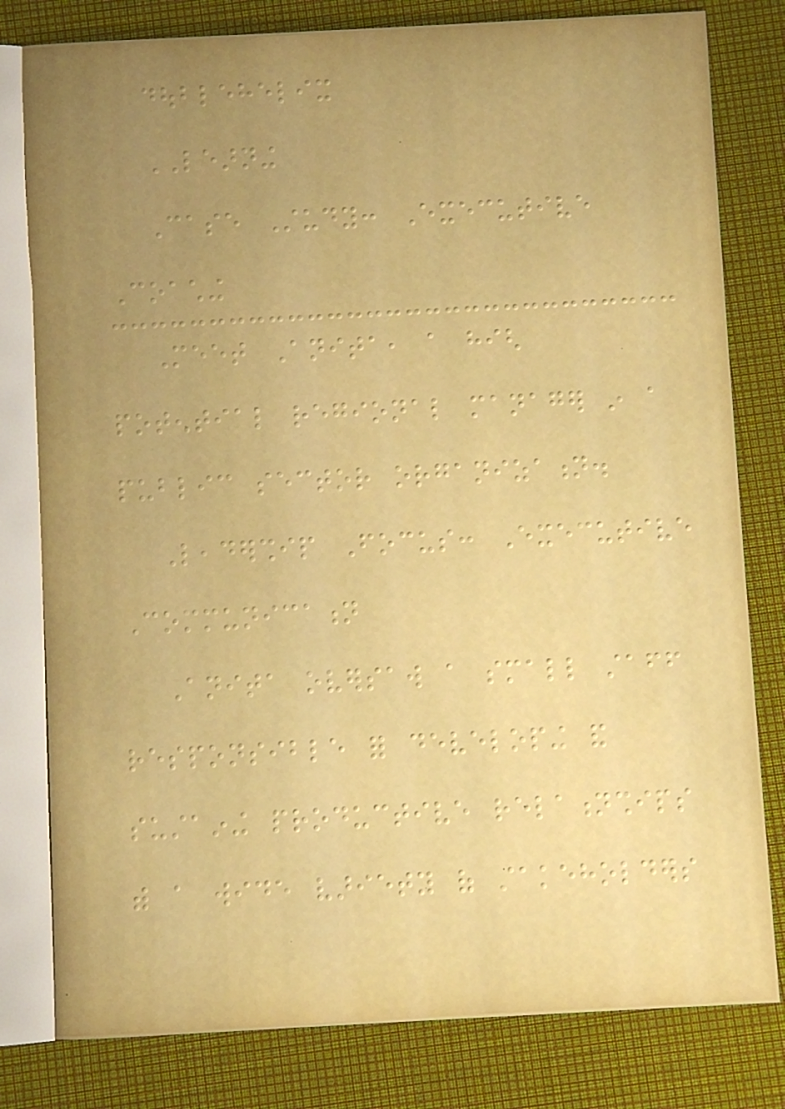doublehelix
LEARNING
Case Study: Executive
Coaching
Meet Anita, a high
potential regional manager in a
public sector organization.
Leadership Focus: Executive
Communication
Anita oversaw a small staff
responsible for developing and
sustaining productive relationships
with a wide variety of stakeholders
